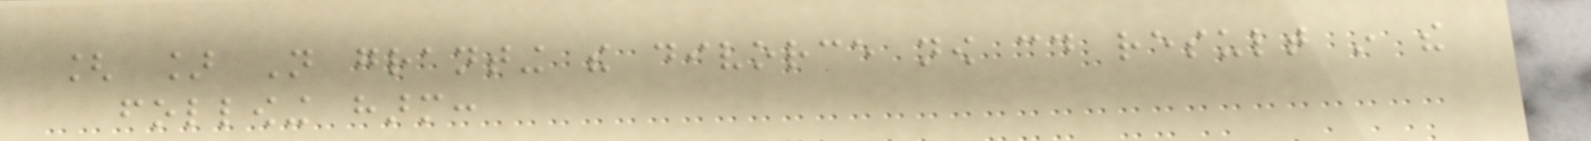[ ] Not granting the divorce now could result in the
following harm:
